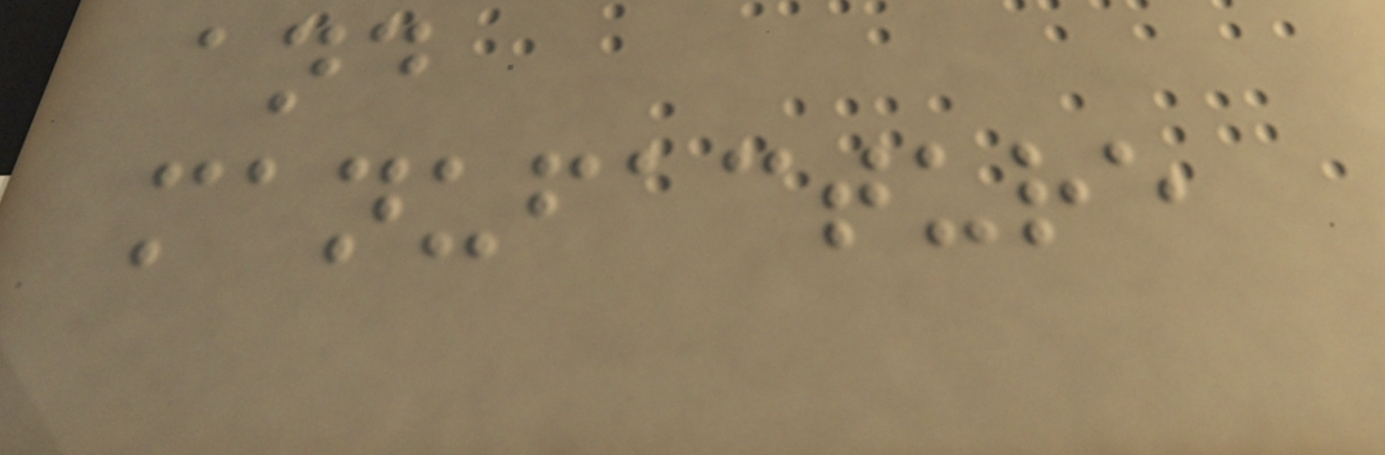and
manufacture
